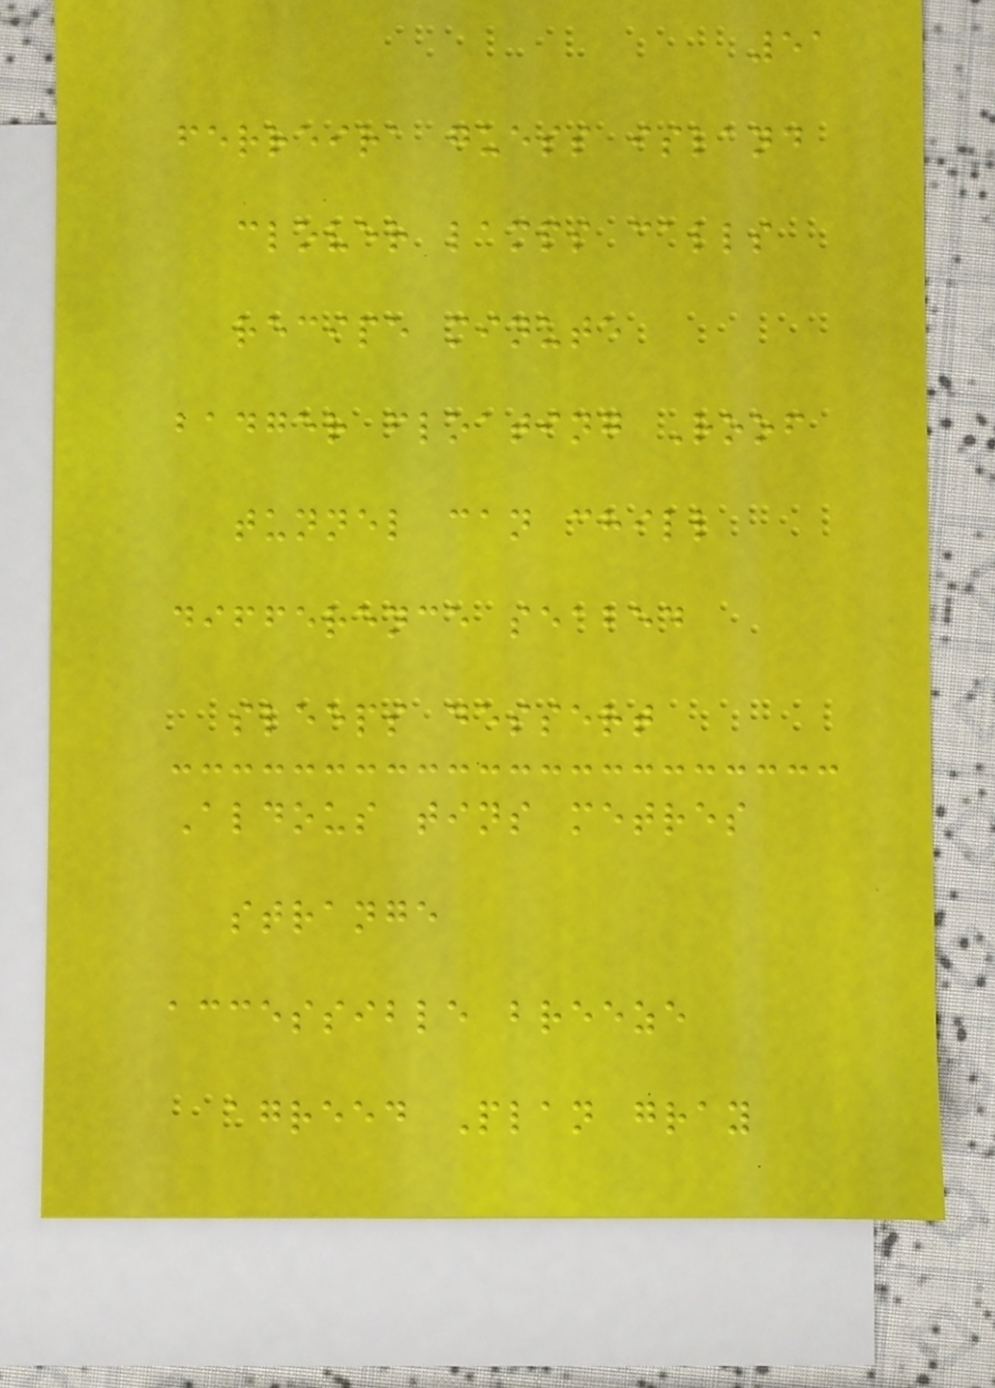51
ferreira guess island
clover lamps calls
recipe minute
badger floating Roof
tunnel can chill
difference seabed
sleeps dessert
Aldous tins metres
strange
accessible breeze
agreed Plan gray
